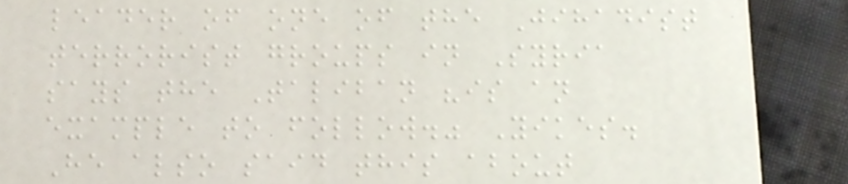leader of one of the Jihadist
terrorist groups in Syria
says the Taliban "is an
example to follow." Yikes.
He also said this about
